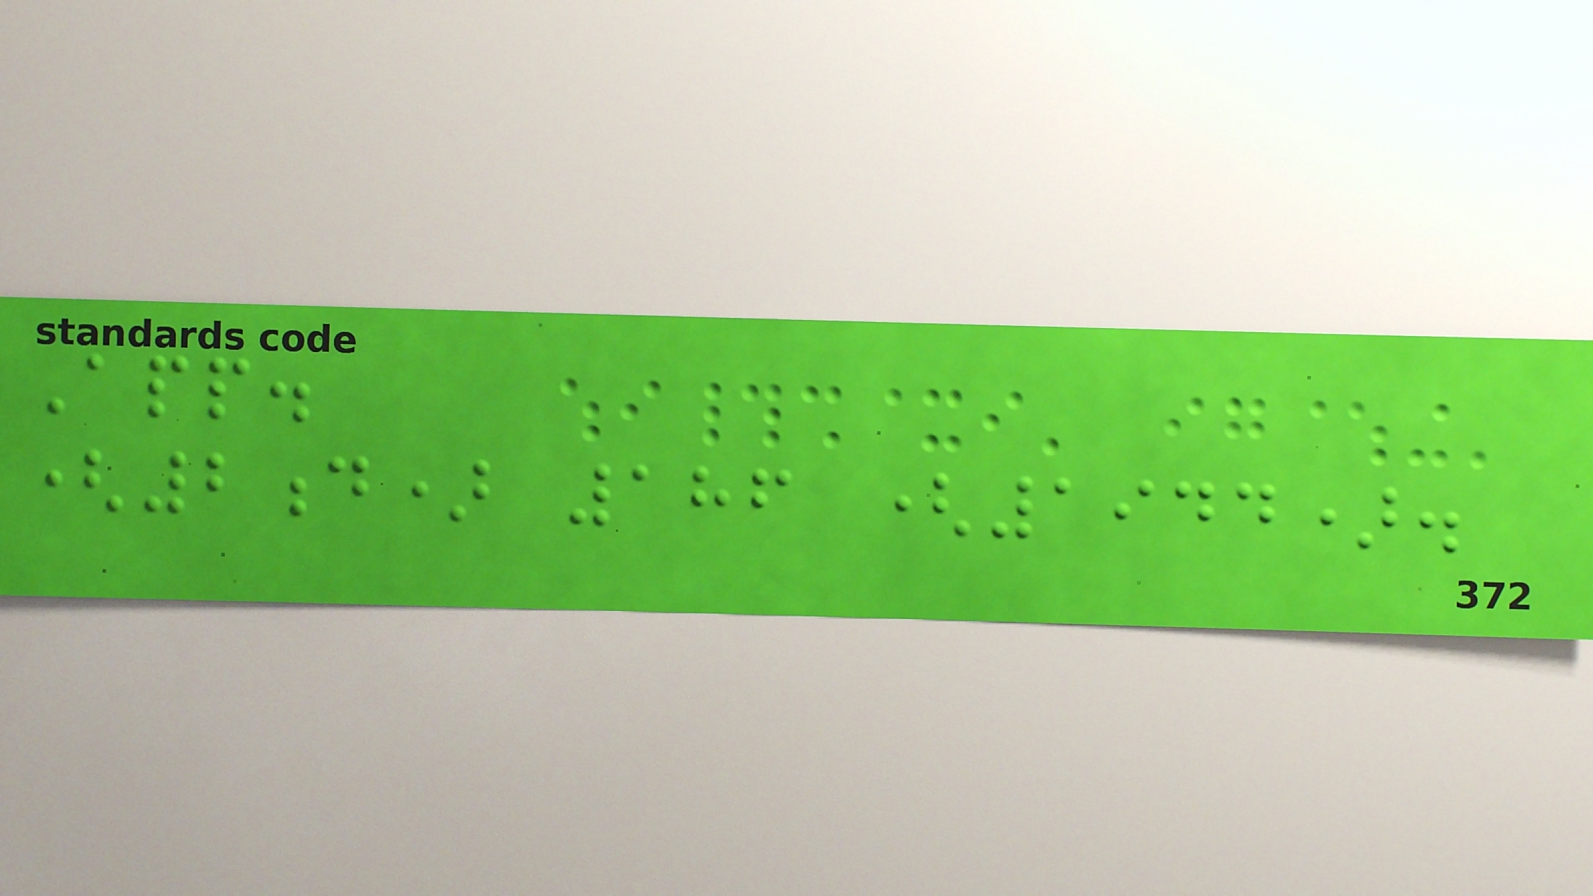App.
(2d) 186 (1944).
